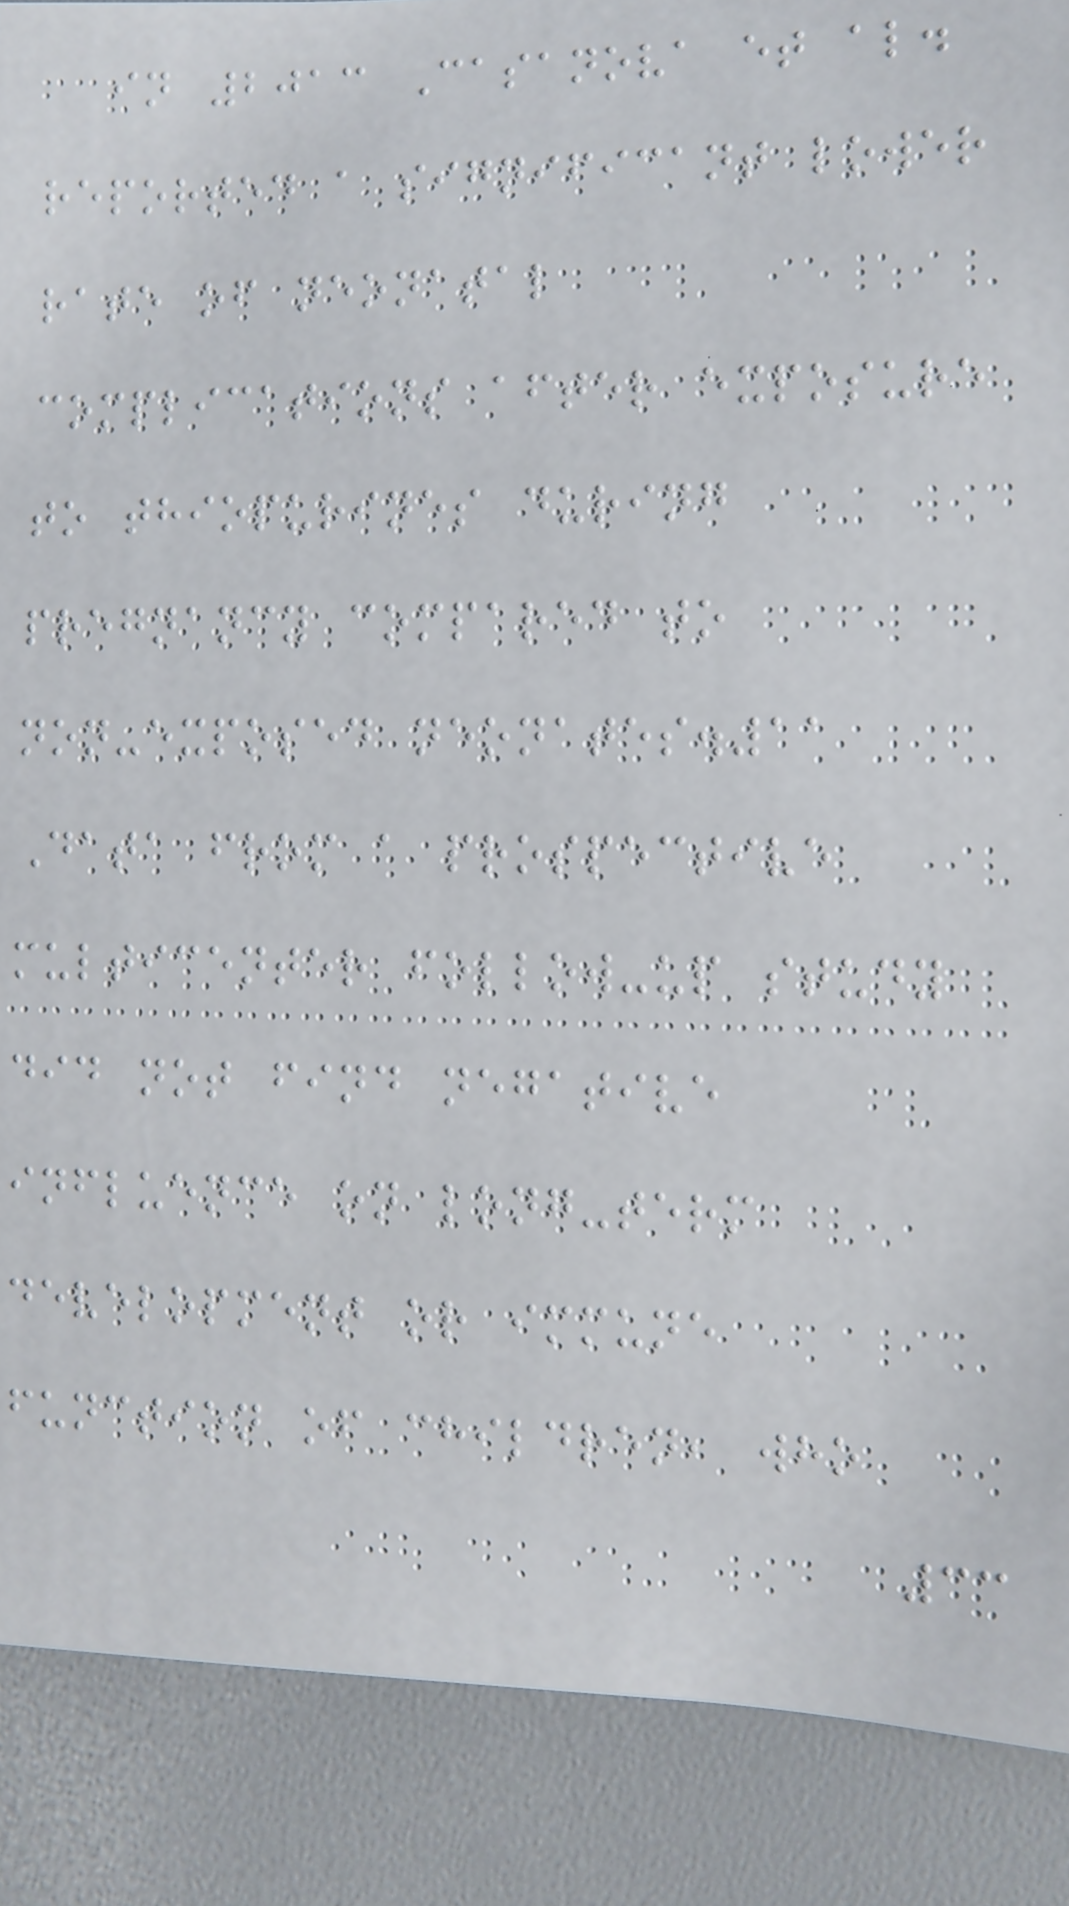in 2013 Casanova et al.
reported a significant lower
rate of neonatal
complications after exposure
to thiopurines during
pregnancy compared to
non-exposed neonates.11
Data from a prospective
multicenter follow-up study
did not find negative
influence on long-term
development or immune
function of children, who
33
